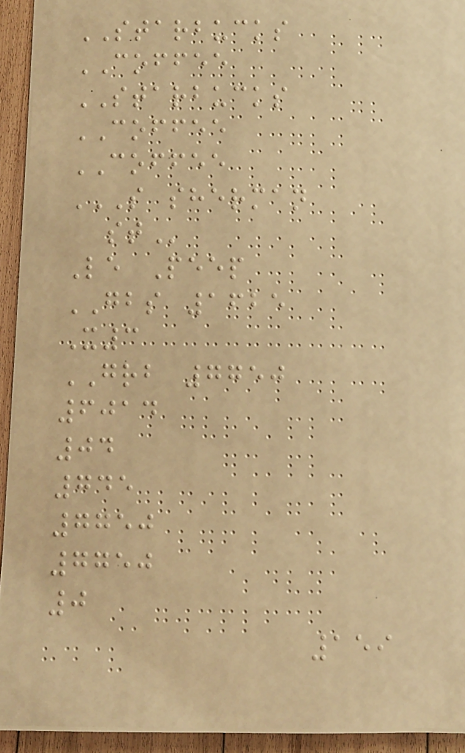STARBUCKS
COFFEE
STARBUCKS
COFFEE
COFFEE
S SHERMAN
ST
Le Peep
GBS 1625
X3
GRB 7750
6014
04
745
7750
7750
0
159
